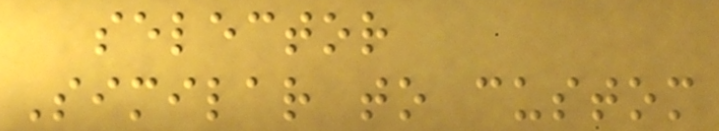selector
Similar to custom
